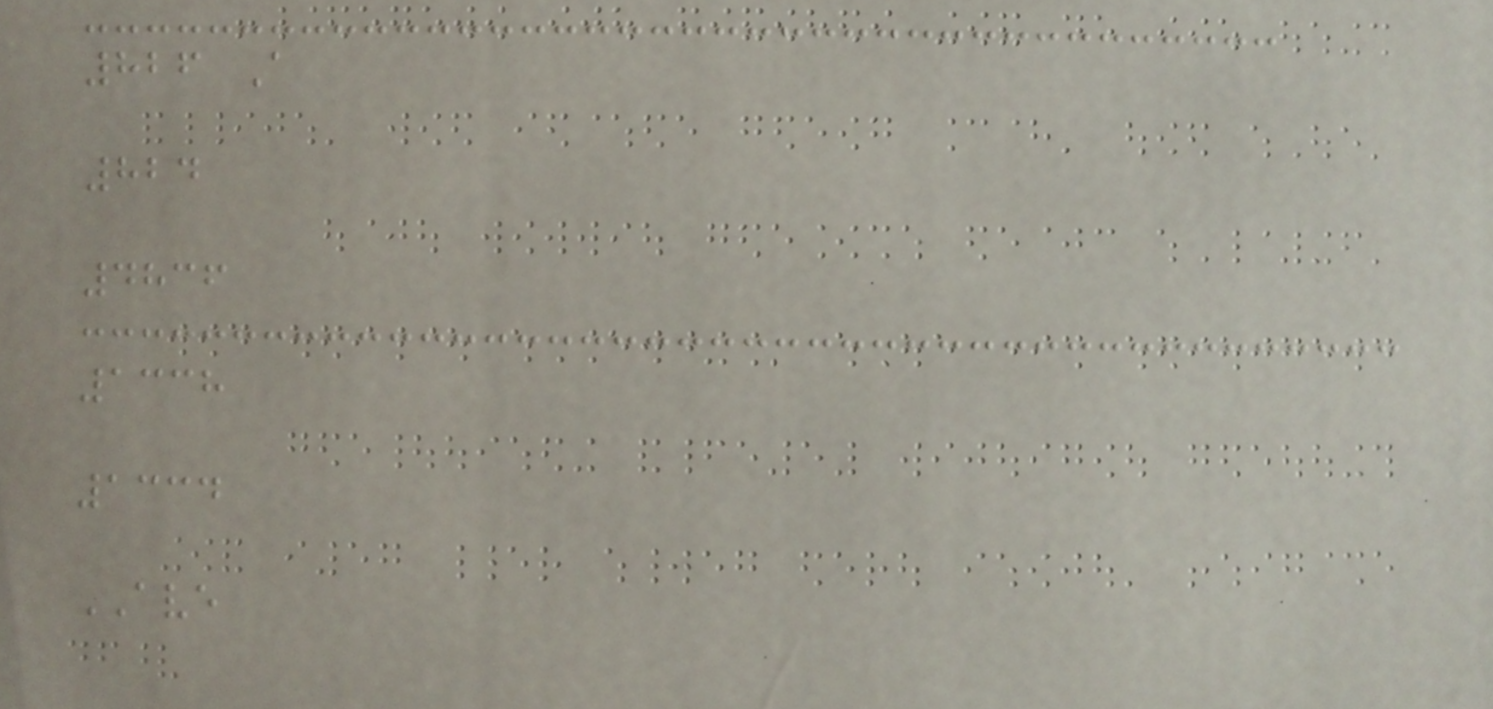826 A
824
4836
1338
1334
AVE
